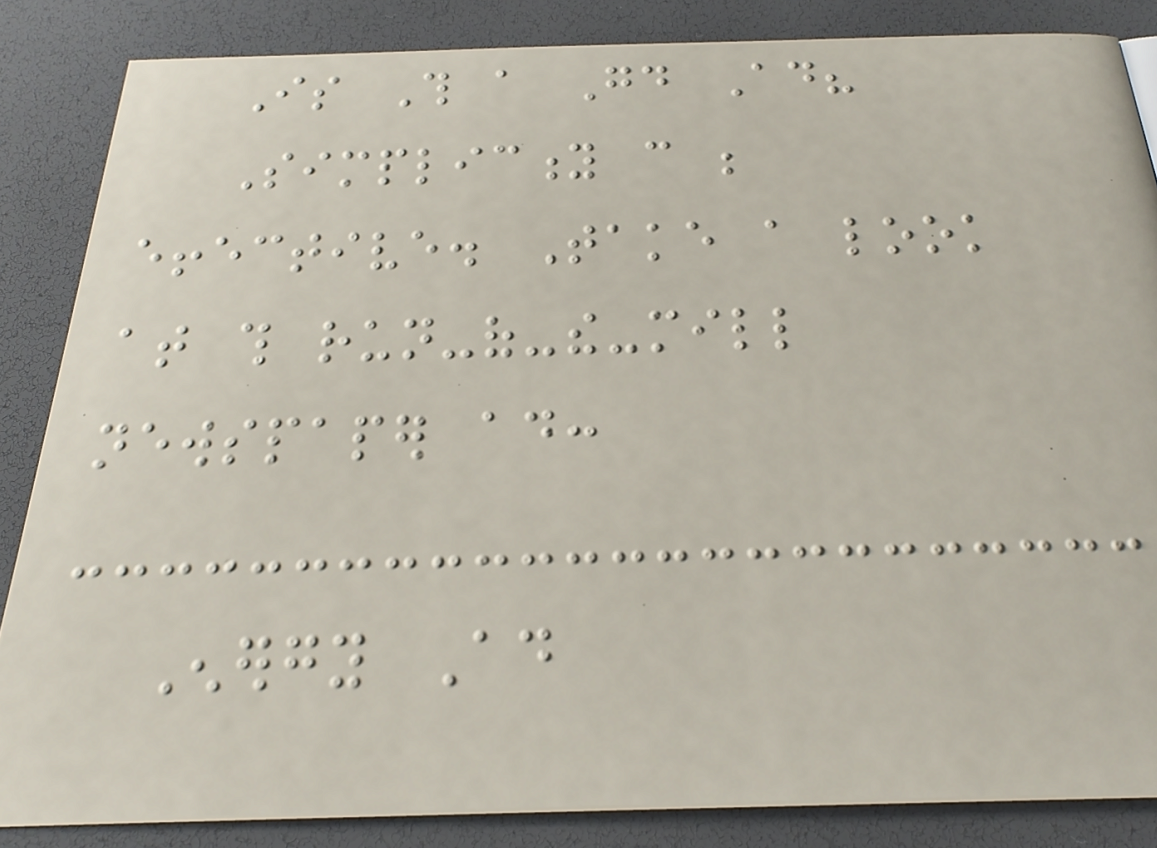Is This a Good Ad?
Simplicity can be
effective. Take a look
at this run-of-the-mill
newspaper ad:
Energy Ad
